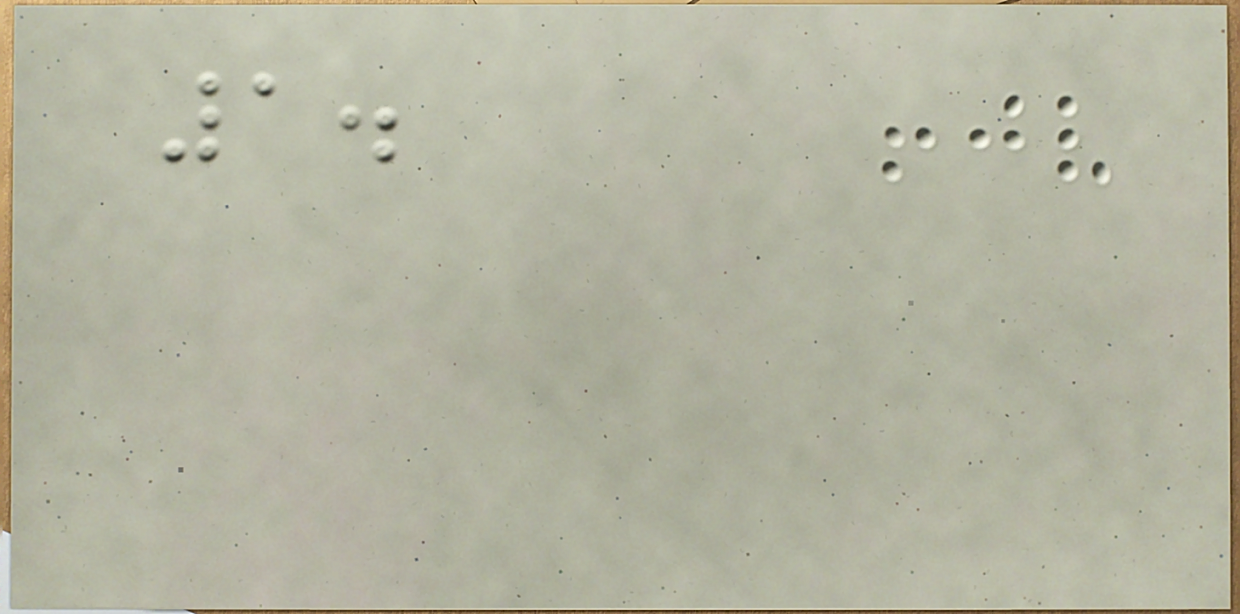1.
